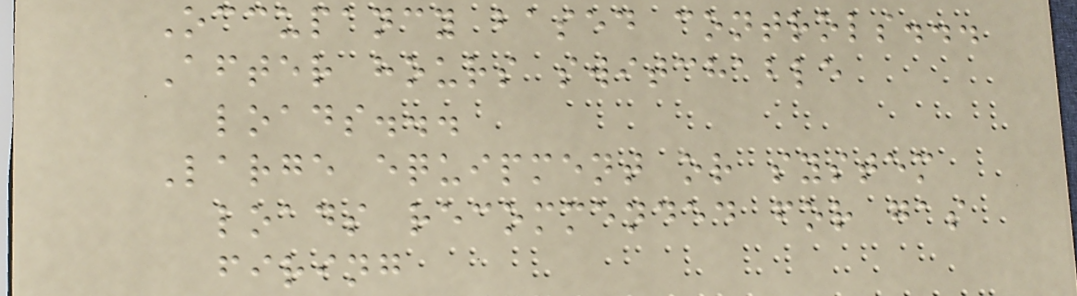Occupancy based controls...
After hours switchable
loads...
Large equipment or system
loads recommended for gas
firing
